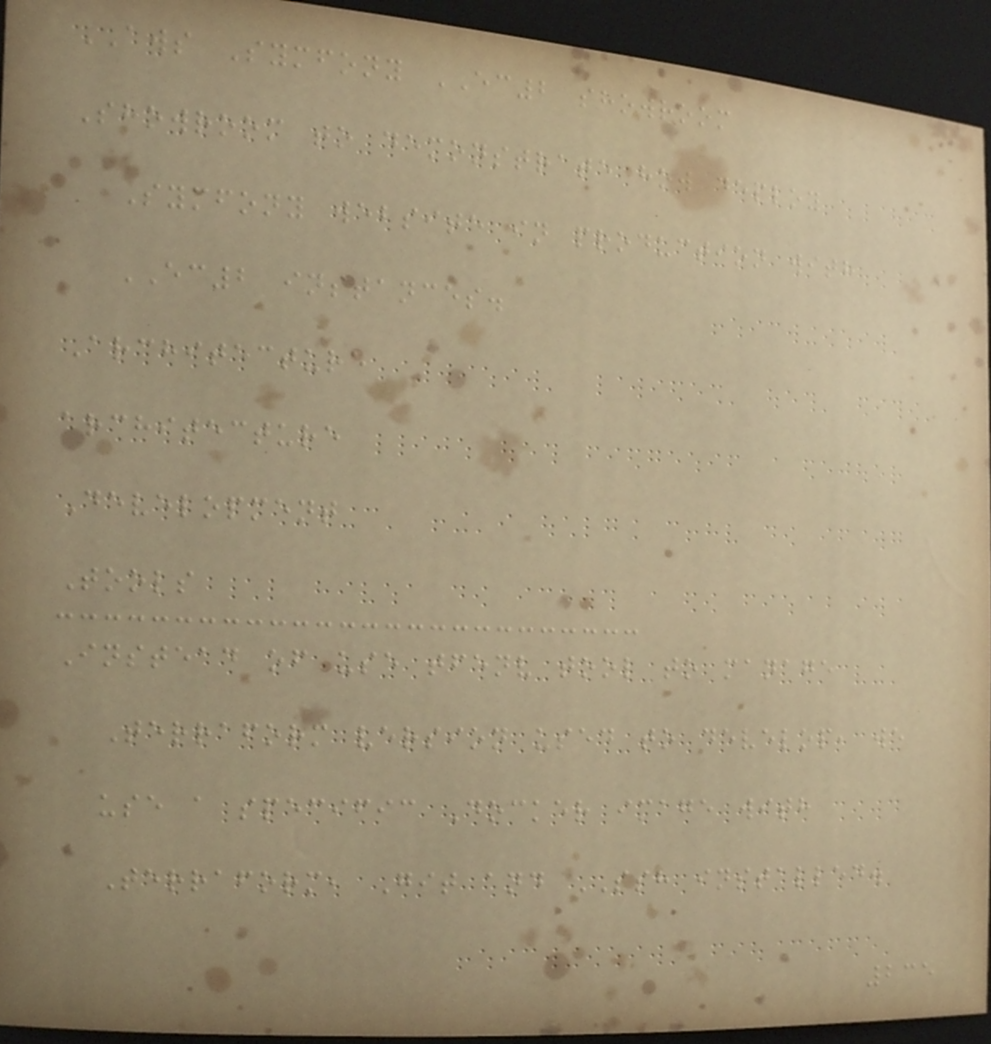AWS Symfony EC2 showroom
Showroom to demonstrate how deploy
Symfony website in production with
EC2 instances.
Architecture
architecture
Development
Tools
Instead of use tfenv tool to manage
Terraform version used to develop, we
use a specific Docker image with
Terraform, Git and SSH installed.
235
